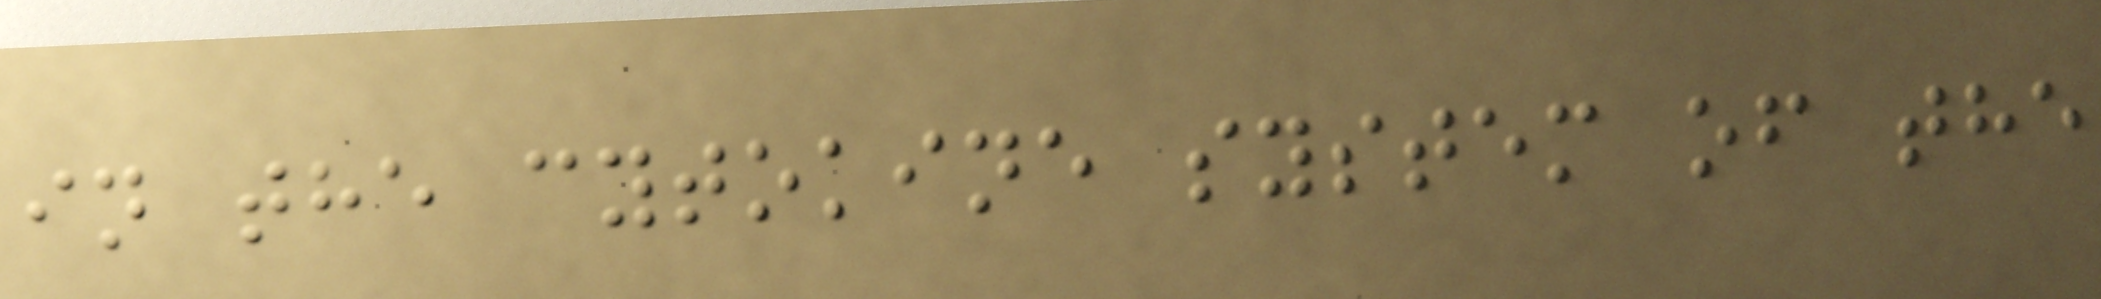in the cytokine system of the
